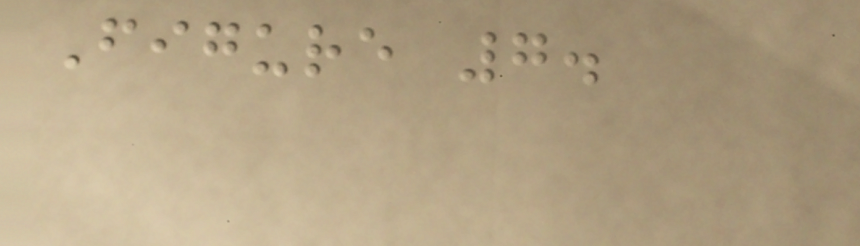Figure 7.
